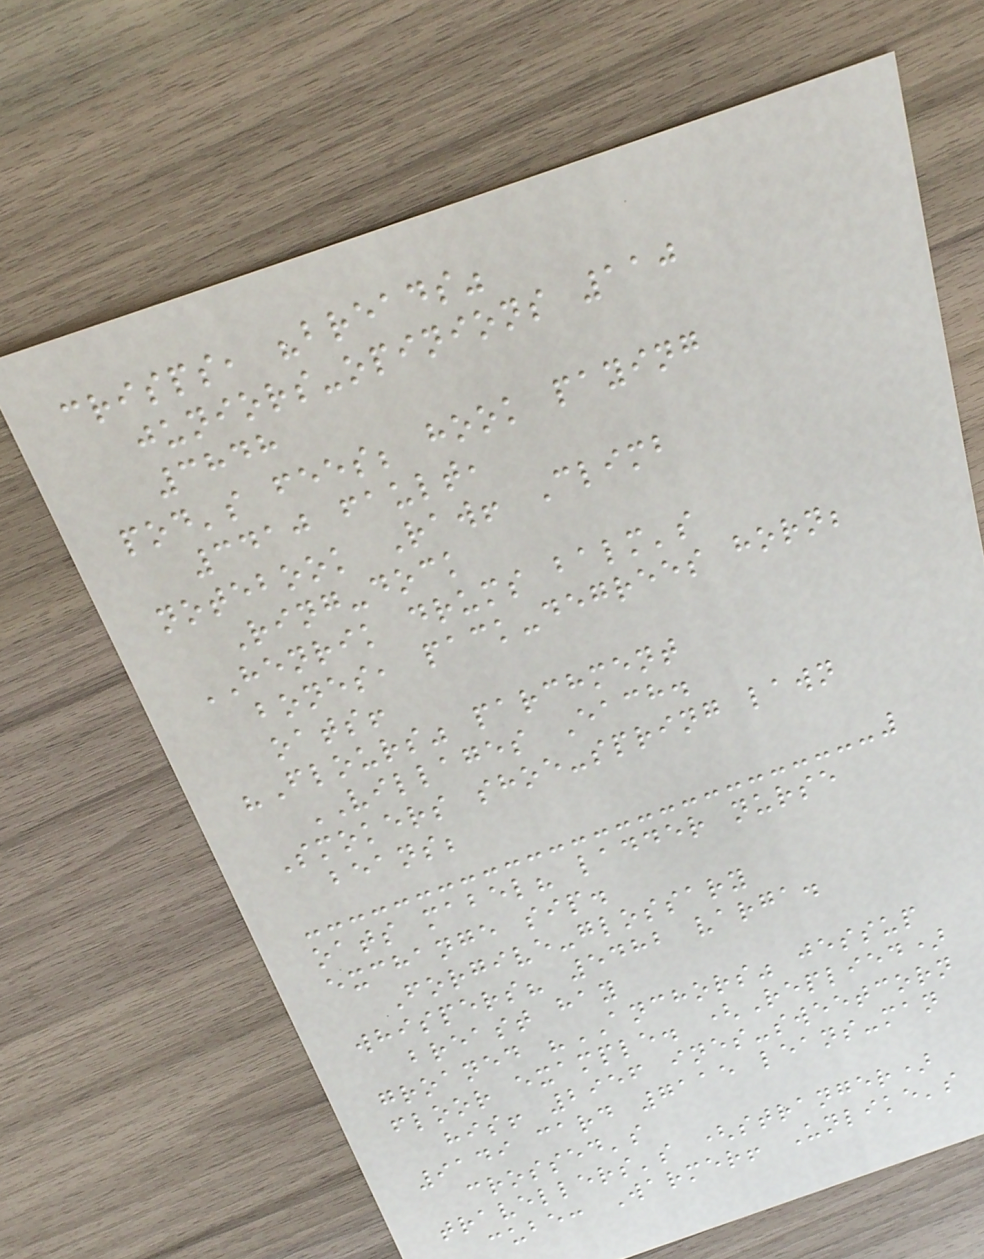crisps, "breads"
juniors-opinions 110
3848
pod's fees; hook paying
3410 fault,
notebook Raw! Climb
Ring-dock
HENRIK drums balm's
bones, pack-degrees horn;
oats!
"Flours" parchment
VILLAGES Each.
Smokers shoe-spring lawn
beans;
oats mabel? ladder nurse
exchange sip.
Forgive-glossary
whispers? 5482 varga.
breast hay
groaned "ANCHORS" jessup
floor example. (Replied)
his! 2956 ines-sweetcorn
9149 card 7115 leans-man
crossed's
travellers's (stranger)
cube: Warmer! Unlike's
